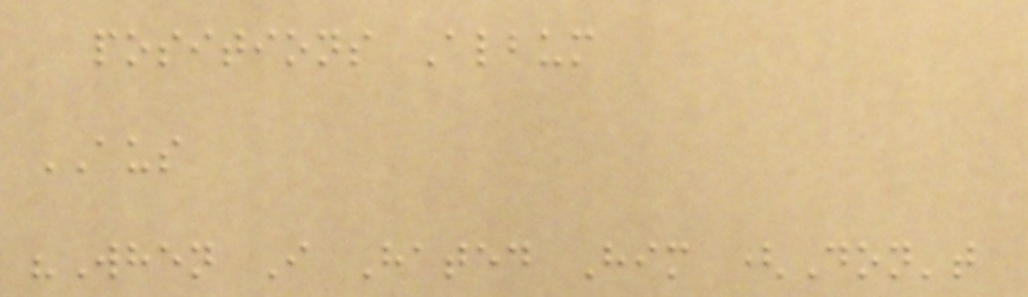positions Album
AUS
"When I Hated Him (Don't
